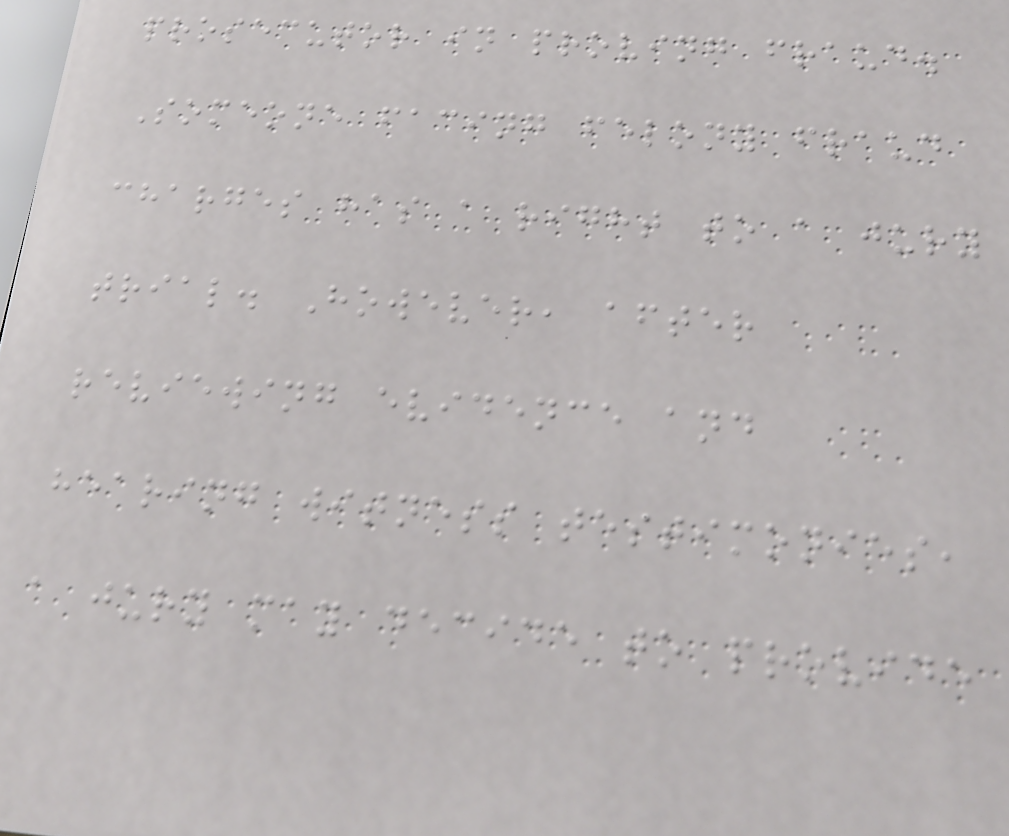prosecutor in proving fraud.
Someone facing felony fraud
charges has a right to a jury
trial. However, after
reviewing evidence and
hearing witness testimonies,
a jury may decide to provide
